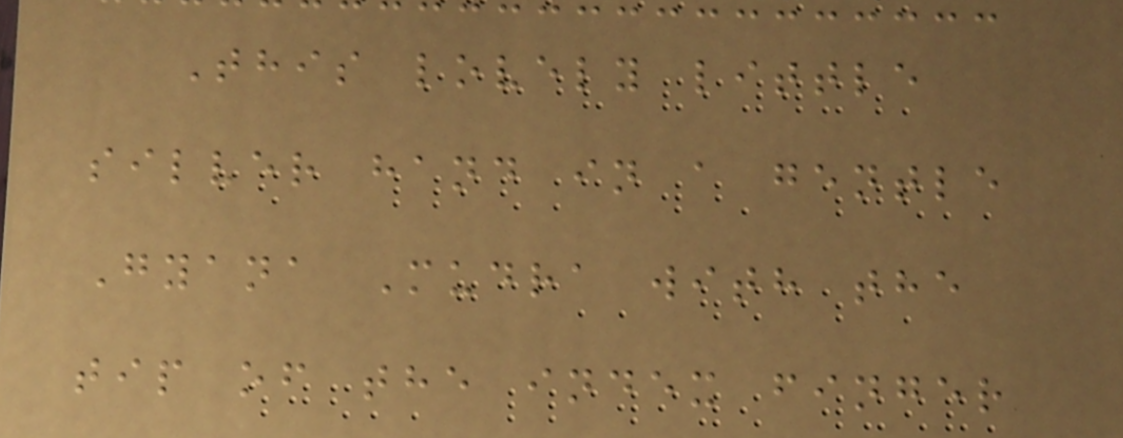This lovely little
silver hand in a gentle
Gyana Mudra with the
tip of the index finger
